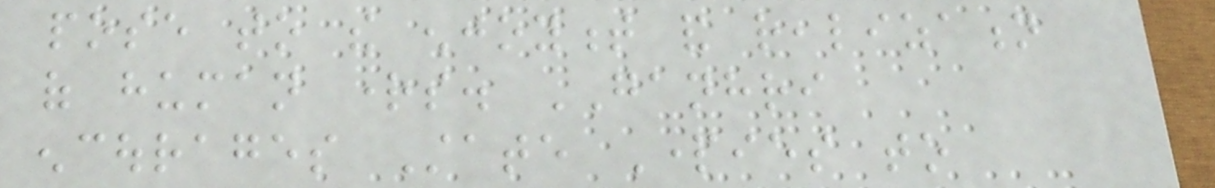pose to the enjoyment and realization
of human rights. GANHRI
encourages State Parties to
